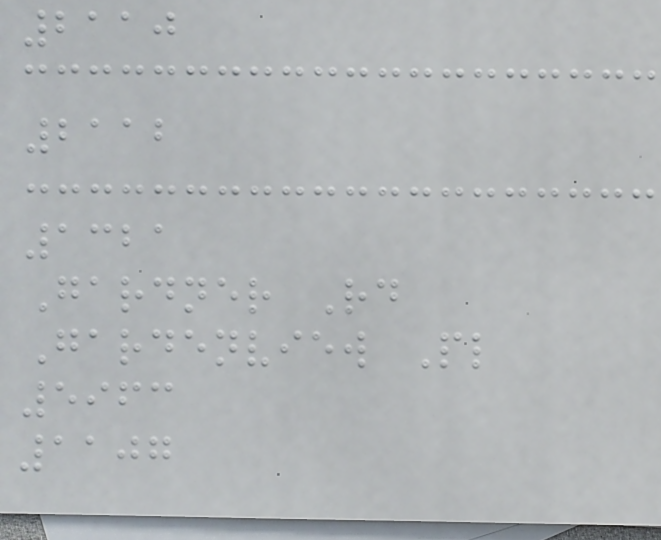2110
2112
1321
Gardner Rd
Gardenview Pl
5963
1107
